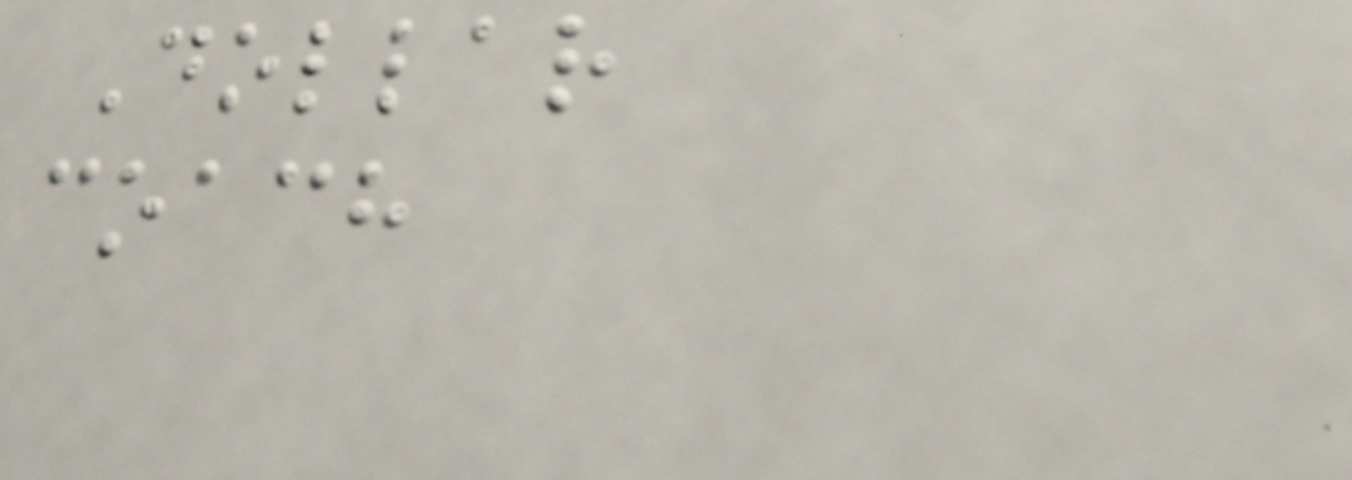Dollar
coach
